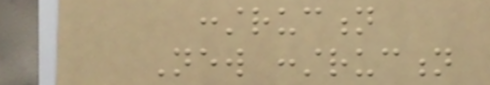construction
New construction
